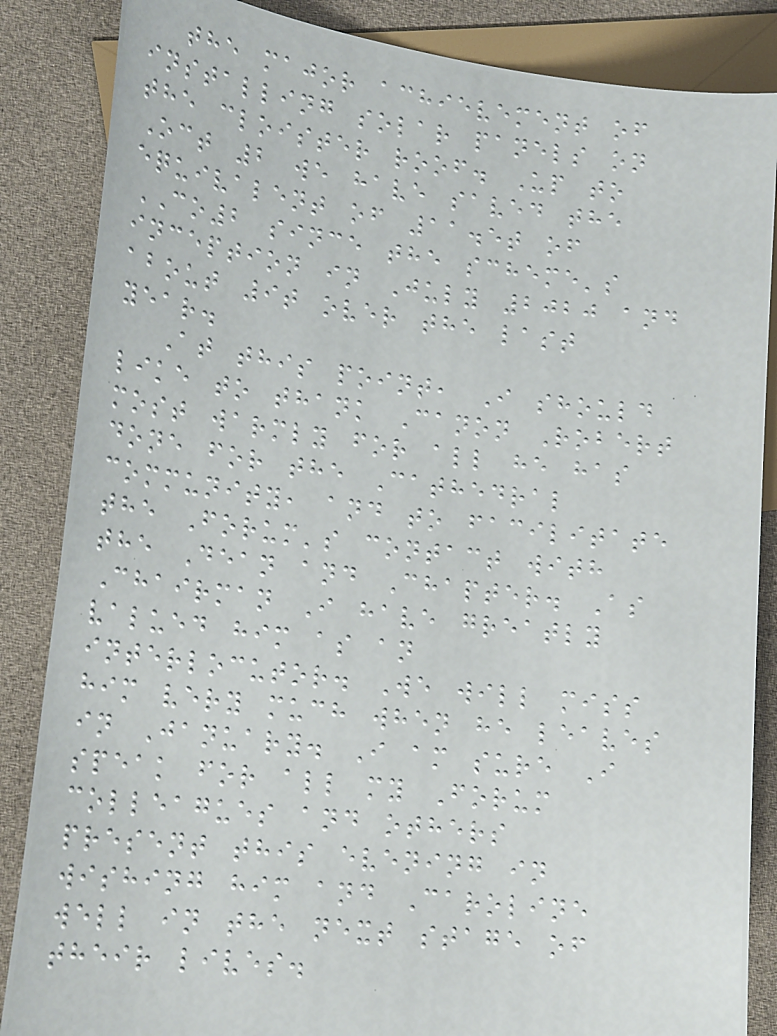the major achievement of
installing solar panels on
the cloister roof. Up to
Oct 2 we have saved the
equivalent of 11.5t of
CO2 since the scheme's
inception in July 2020 and
about 9t over the last
year.
At this point, I should
like to thank Canon Robert
most warmly for all he has
done for the Cathedral
community, and to facilitate
the Forum's contact with
the Dean and Chapter. As
Chairman I have greatly
valued him as an
interlocutor. We will miss
him very much when he leaves
in January. I am sure I
speak for all my Forum
colleagues and others
present this evening in
wishing him and Caroline
well in the next stage of
their lives.
